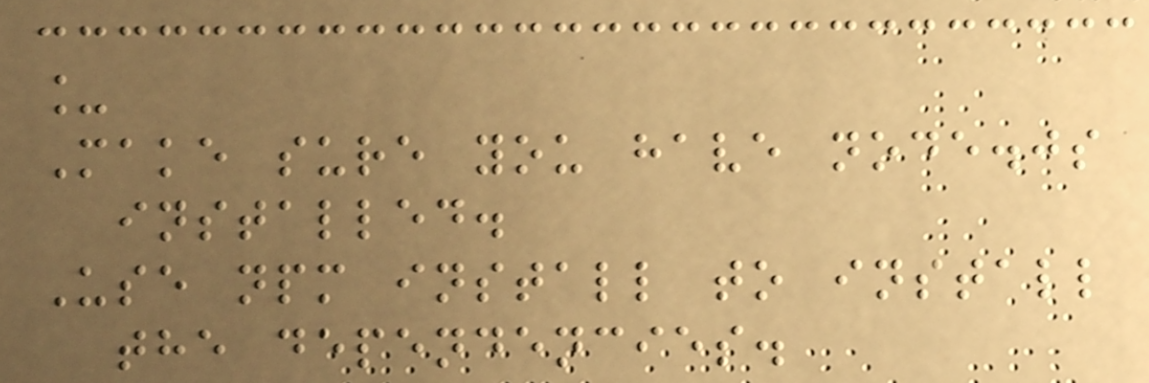_
Make sure you have node.js
installed.
Use npm install to install
the dependencies.
